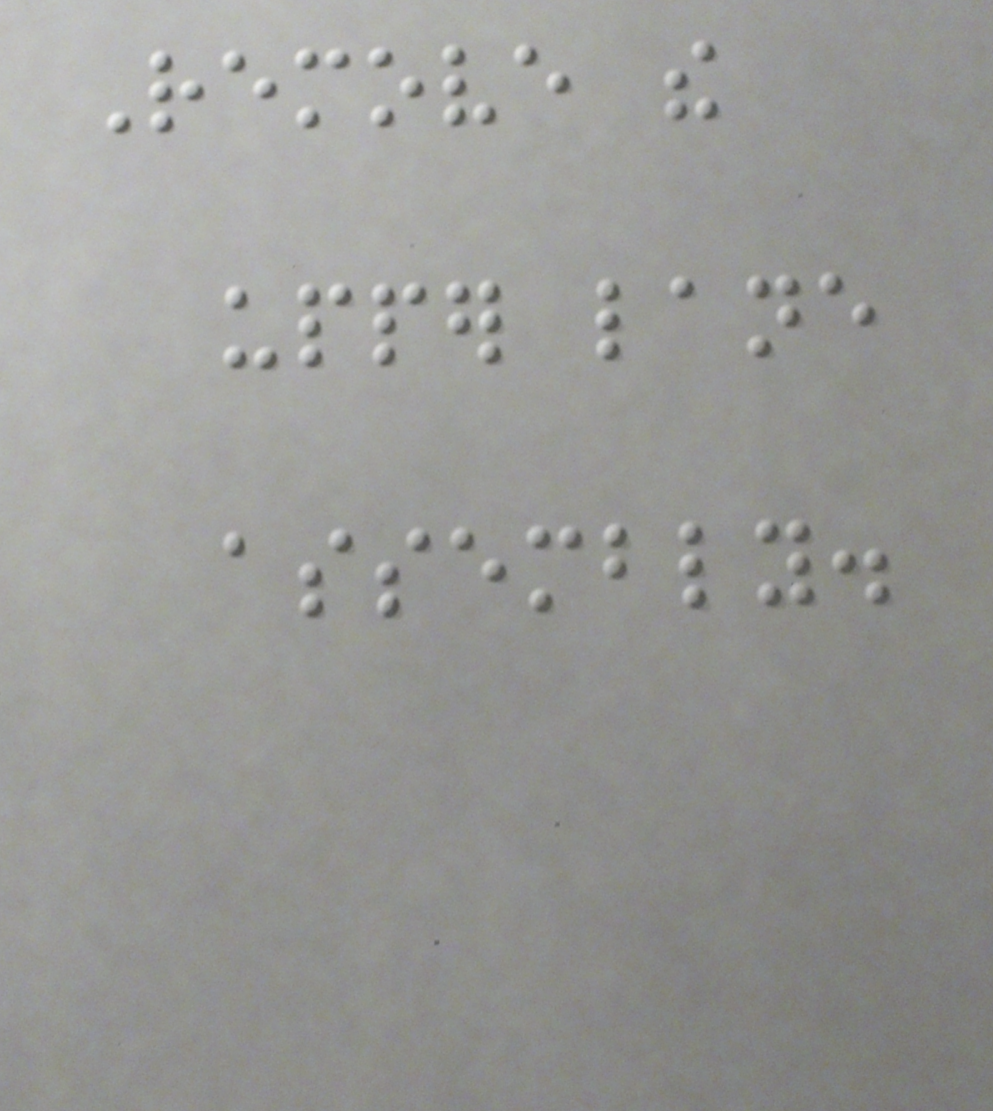Remove the
upper lane
assembly.
